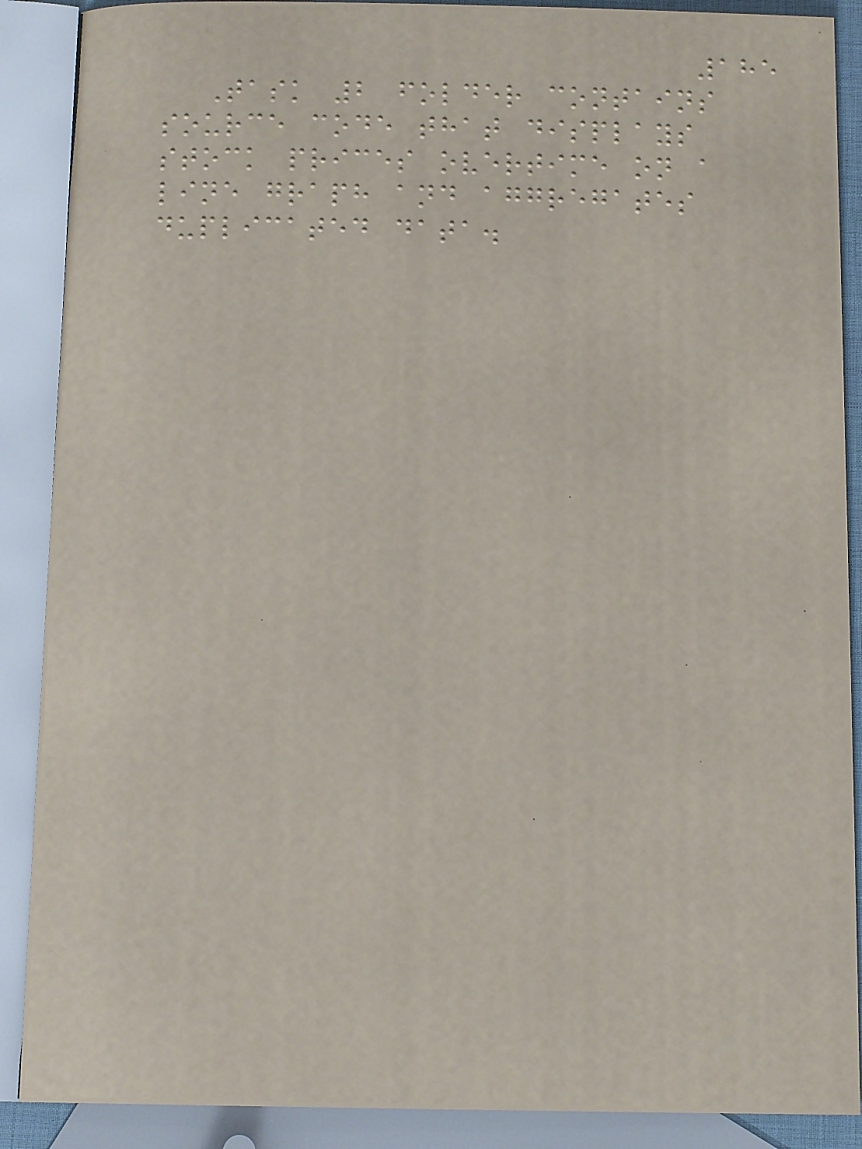185
Task 2 folder contains
source code that displays
stock prices overtime on a
line graph and aggregates
duplicated data.
